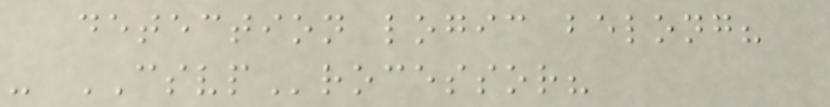detection logic belong?
- CSVProcessor?
